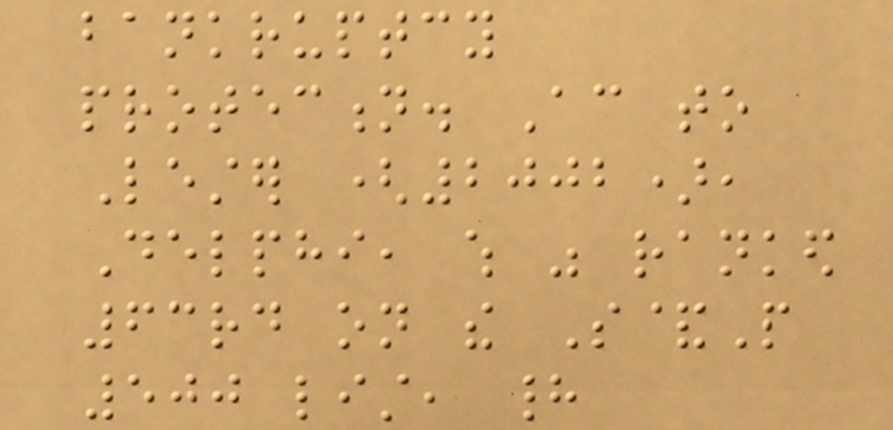bankruptcy
protection. According to
Lester (2002),
Delphi, which was ranked
63rd on the S&P
500 list, had
